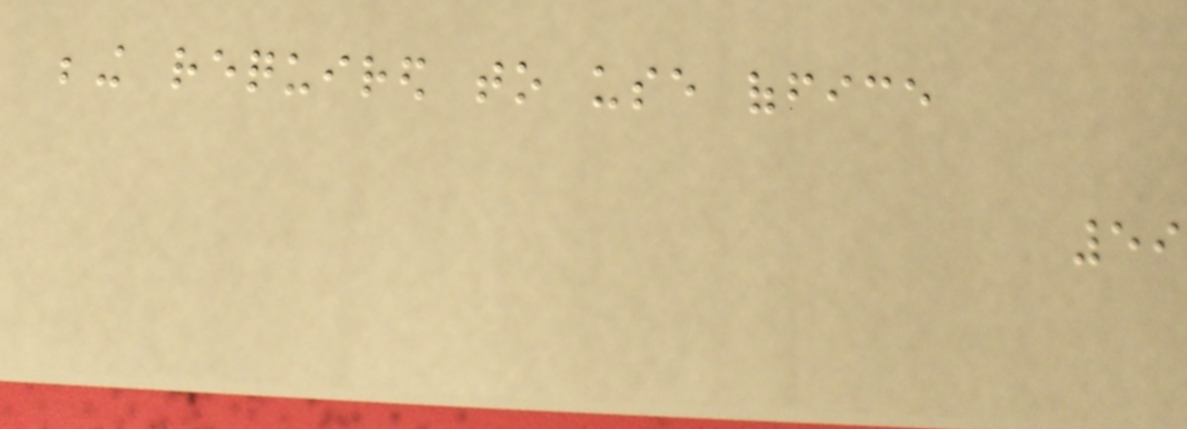being required to use office
59
